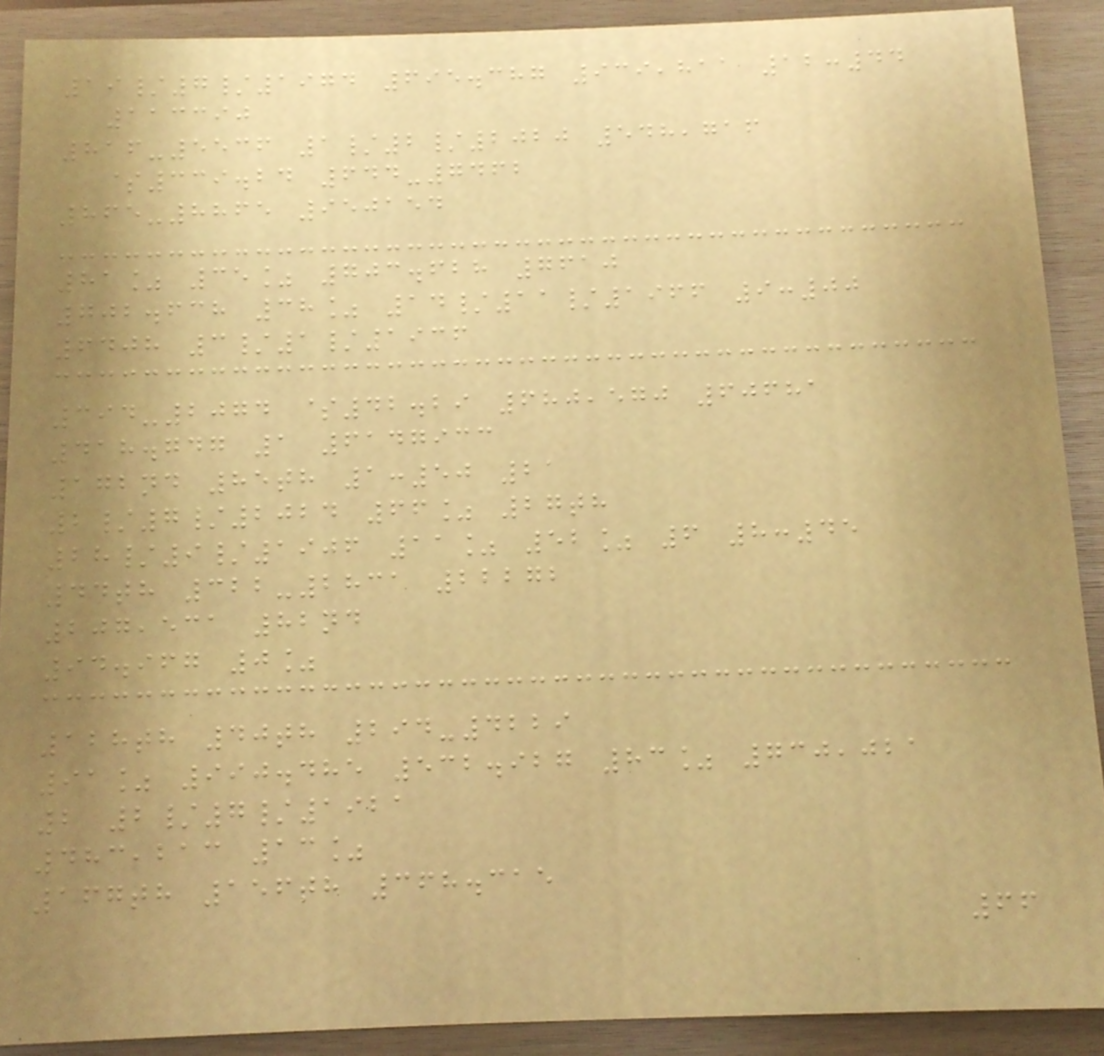19/7/1974 695.387 939,811 12:44
113390
816-5536 1/2/2020 548,716
$339.24 644-7462
865-8865 950154
81% 35% 703.628 7610
702.638 38% 14/11/1966 9:00
6408 3/1/1936
394-2074 $42.29 680,570 60681
418.747 1 6147933
172nd 85th 1:50 21
2/7/2024 66% 27th
28/9/1906 11% 52% 6 8:45
44th 322-2831 22272
207,531 82nd
94.967 0%
128th 40th 294-4229
91% 990.485 532.927 83% 730,021
2 2/7/1921
483,213 13%
167th 156th 368.315
66
